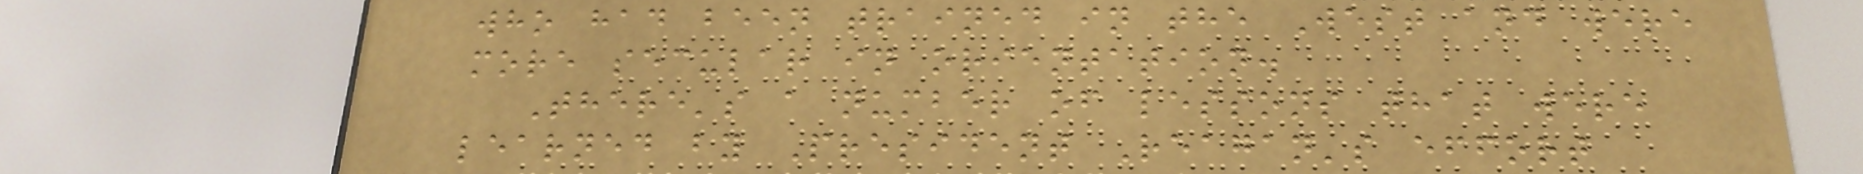who had been trained in the West and were
more secular in orientation.
There's a number of lessons that were
learned by President Reagan's effort
